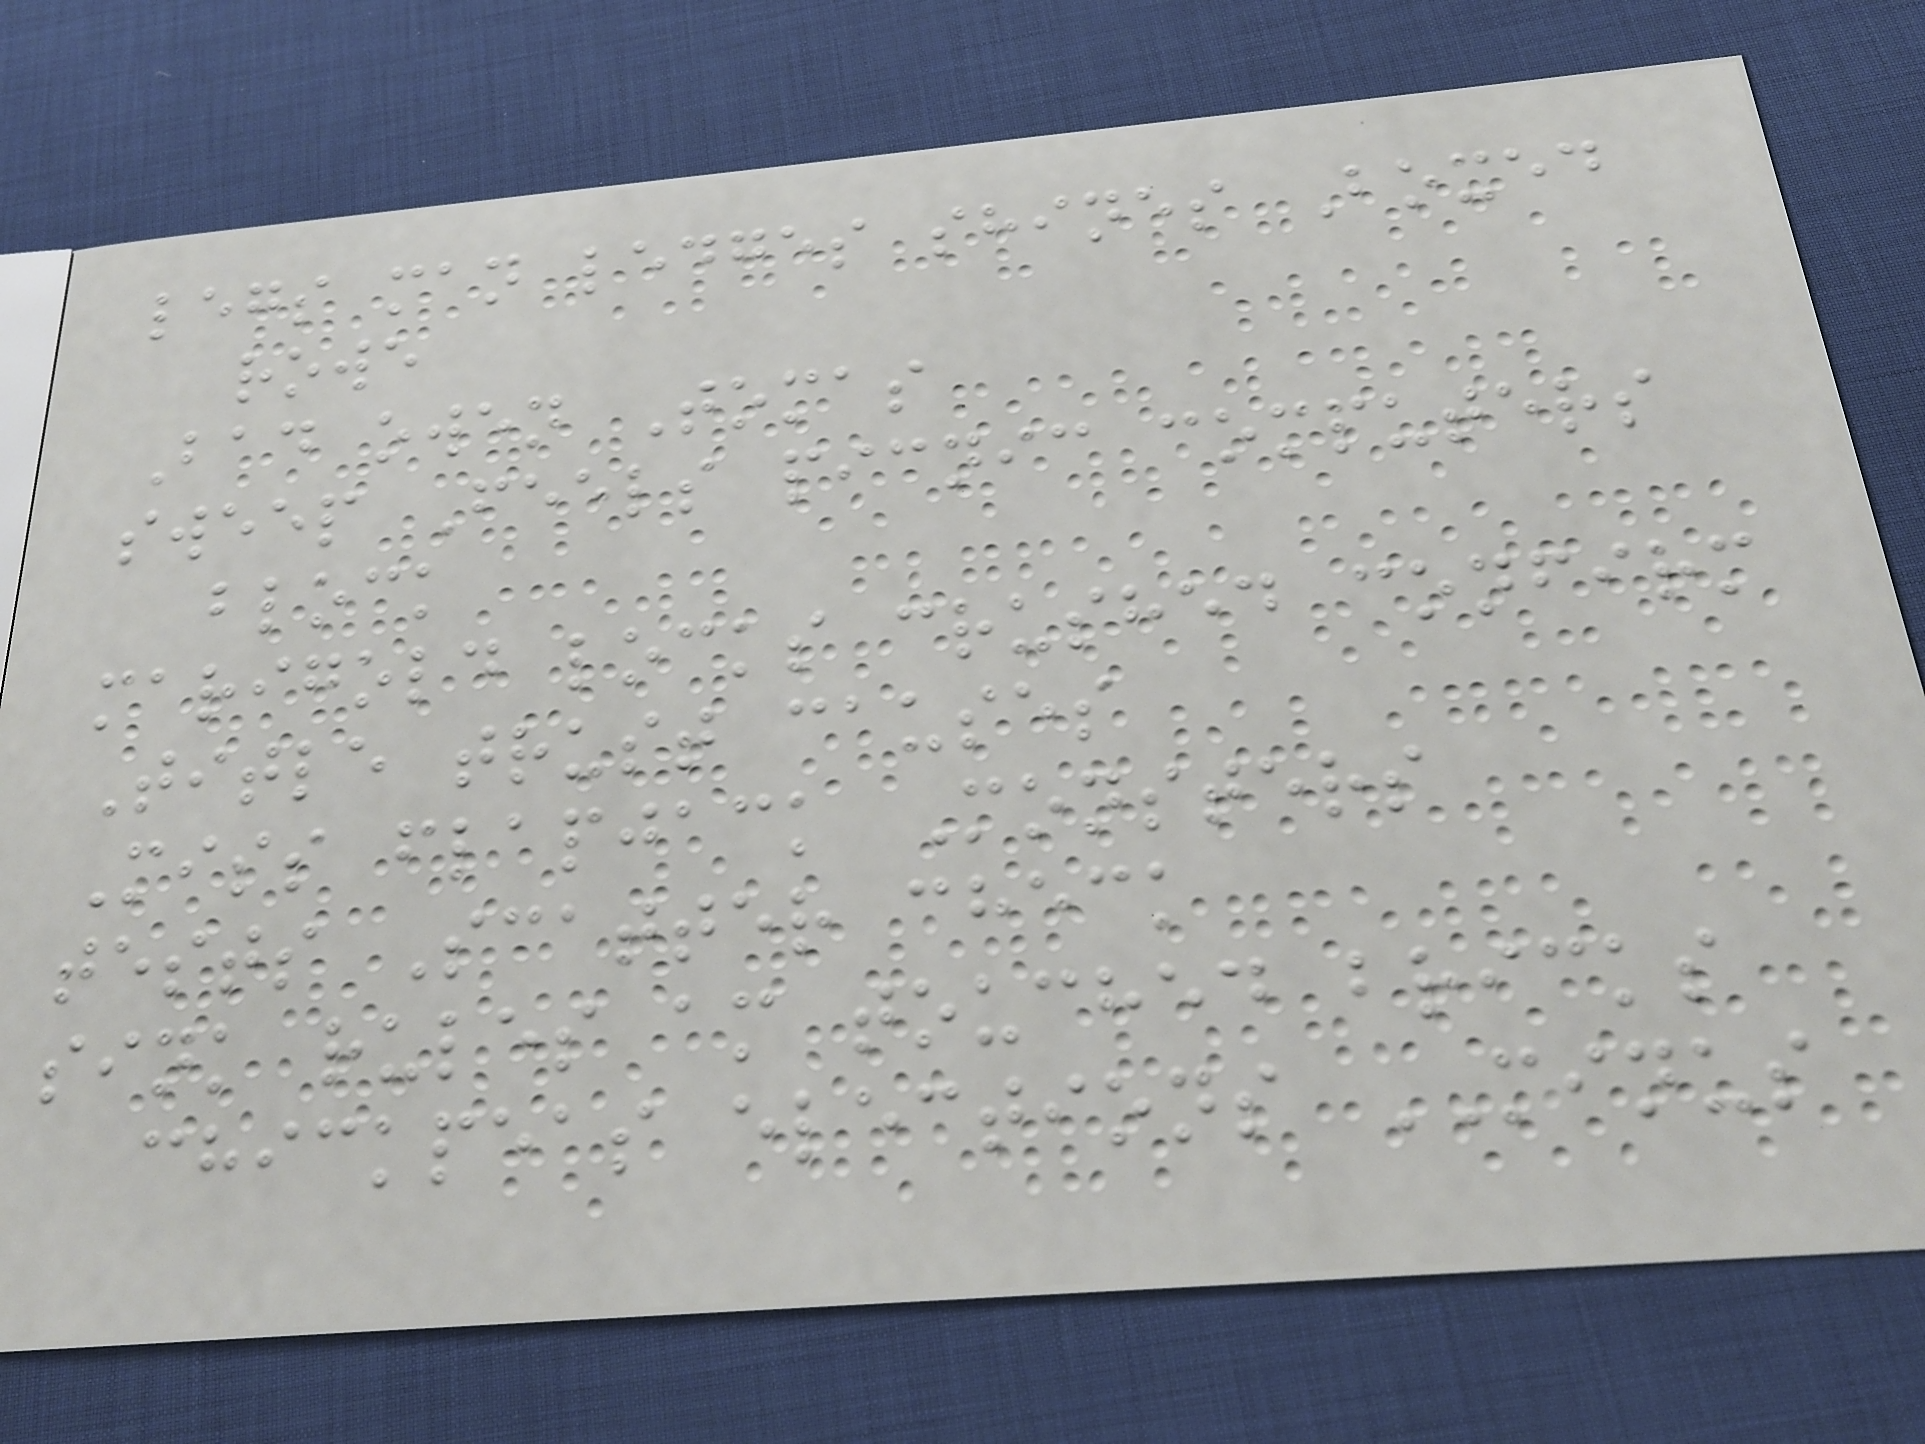legs man ledges shines Boxed
rowe
Bad owen Tomas
sweep Feels picnic computers
block
marigold locks crushed confirm
Title trust causes
Miss flapjack Monsters
tests Scatter check
sink rules am touched bricks
chickpeas elections MINUS
